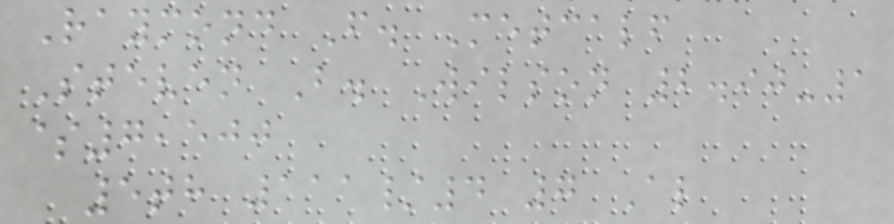Raymond F. Metcalf
Steven B. Wilson 2.90-1
$7,500
5th 111/4 7 Al
